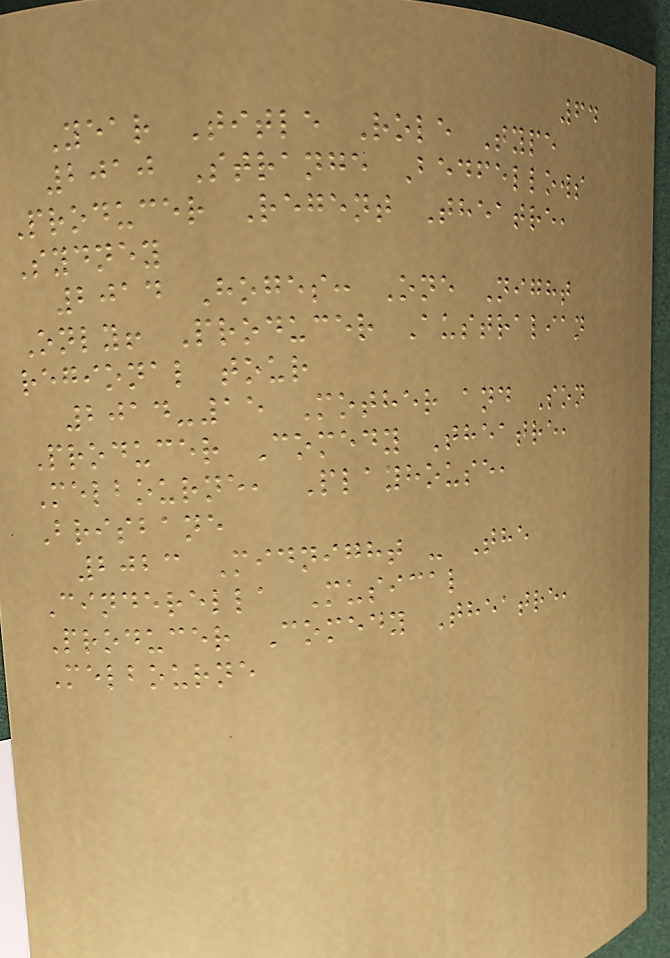64
Year Title Role Type
2010 Strange Bedfellows
Producer Regent Theatre,
Sydney
2014 Hoges: One Night
Only! Producer Australian
regional tour
2014-15 Mother and Son
Producer Comedy Theatre,
Melbourne, Playhouse,
Brisbane
2023 Midnight - The
Cinderella Musical
Producer Comedy Theatre,
Melbourne
